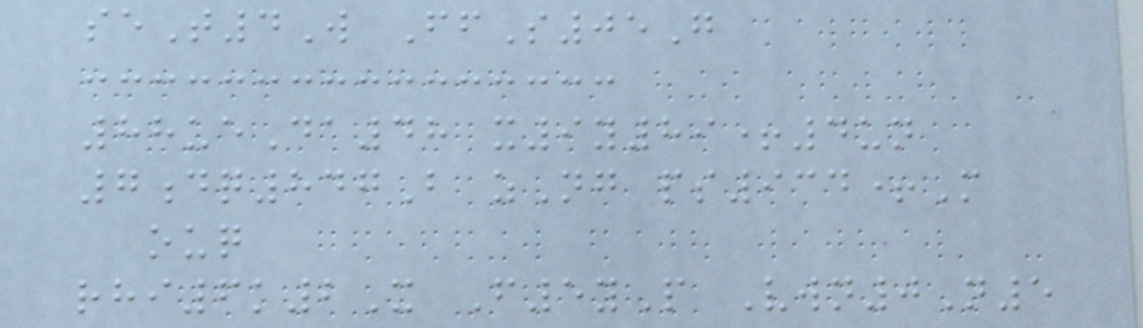seT4W FfS05G
88ueDa48 x9y89+4un
7dq847B zNg ps934+M
ouq
rhi6k2X F5yP Vwn0N5
